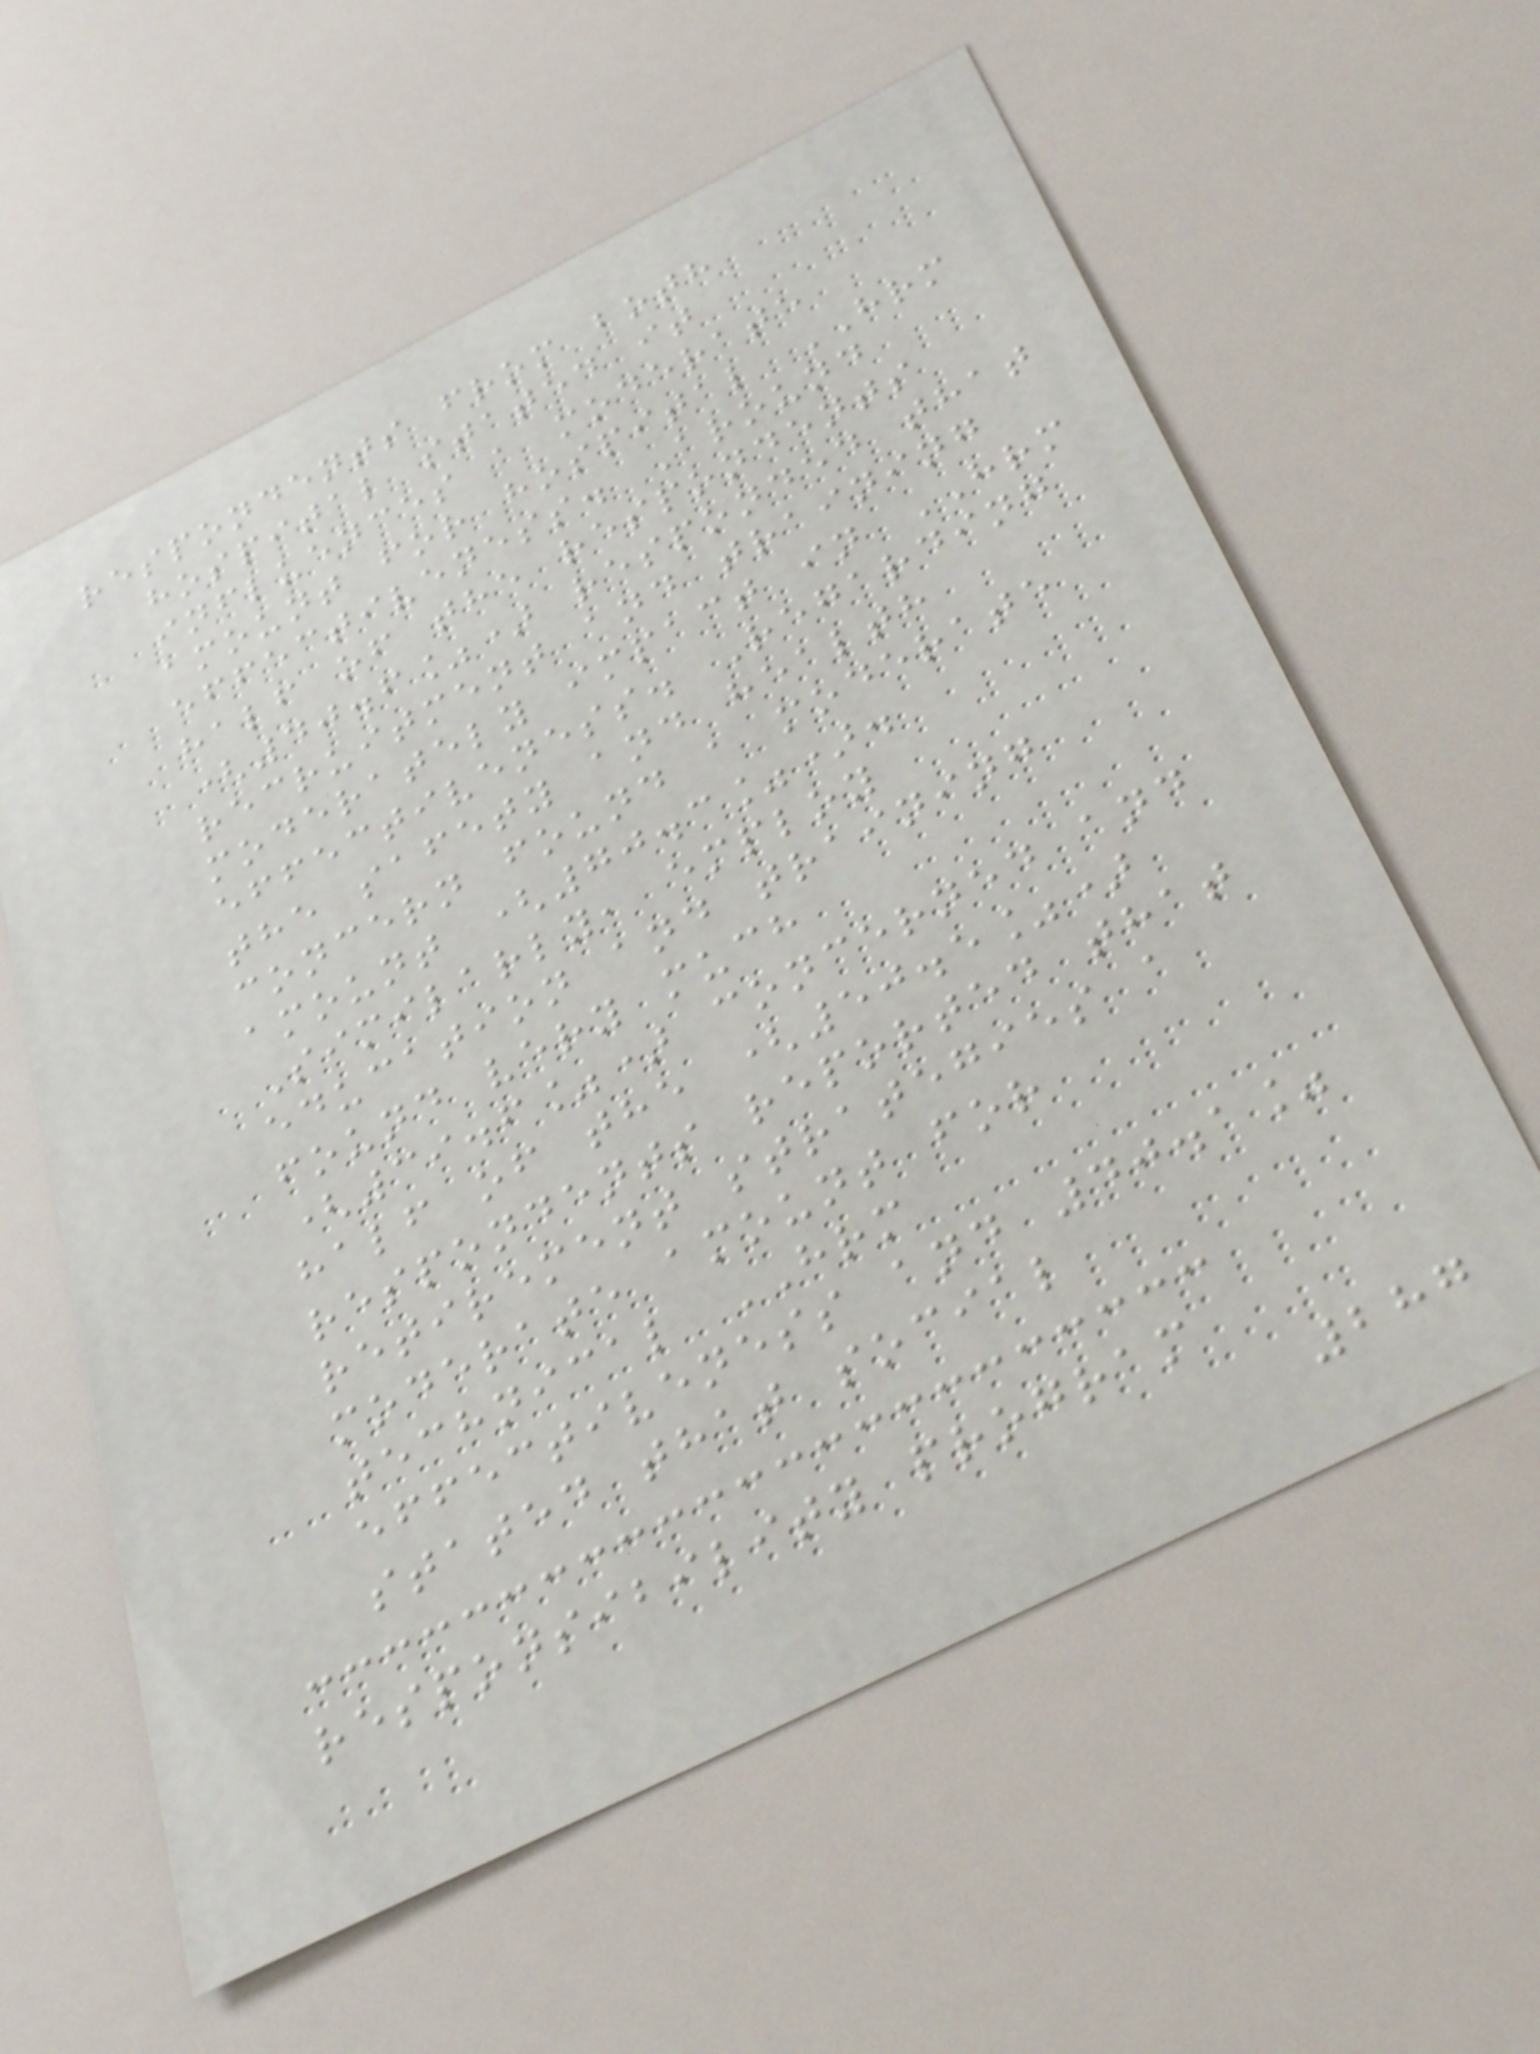respondents from both
hospital stated it
influences a moderate
amount for hospital HRM
effectiveness. Around
half of the respondents
(40.6%) responded that
recruitment and training
moderately impact in HRM
effectiveness. Regarding
the safety and health
concern found a moderate
amount (70.3%).
Similarly, employ
education and training
found very much
(39.6%) concerned and
half of the (50.5%)
respondents reported that
retirement strategies a
moderate amount for
technical HRM
effectiveness and 40.1%
stated that social
responsibility program
287
